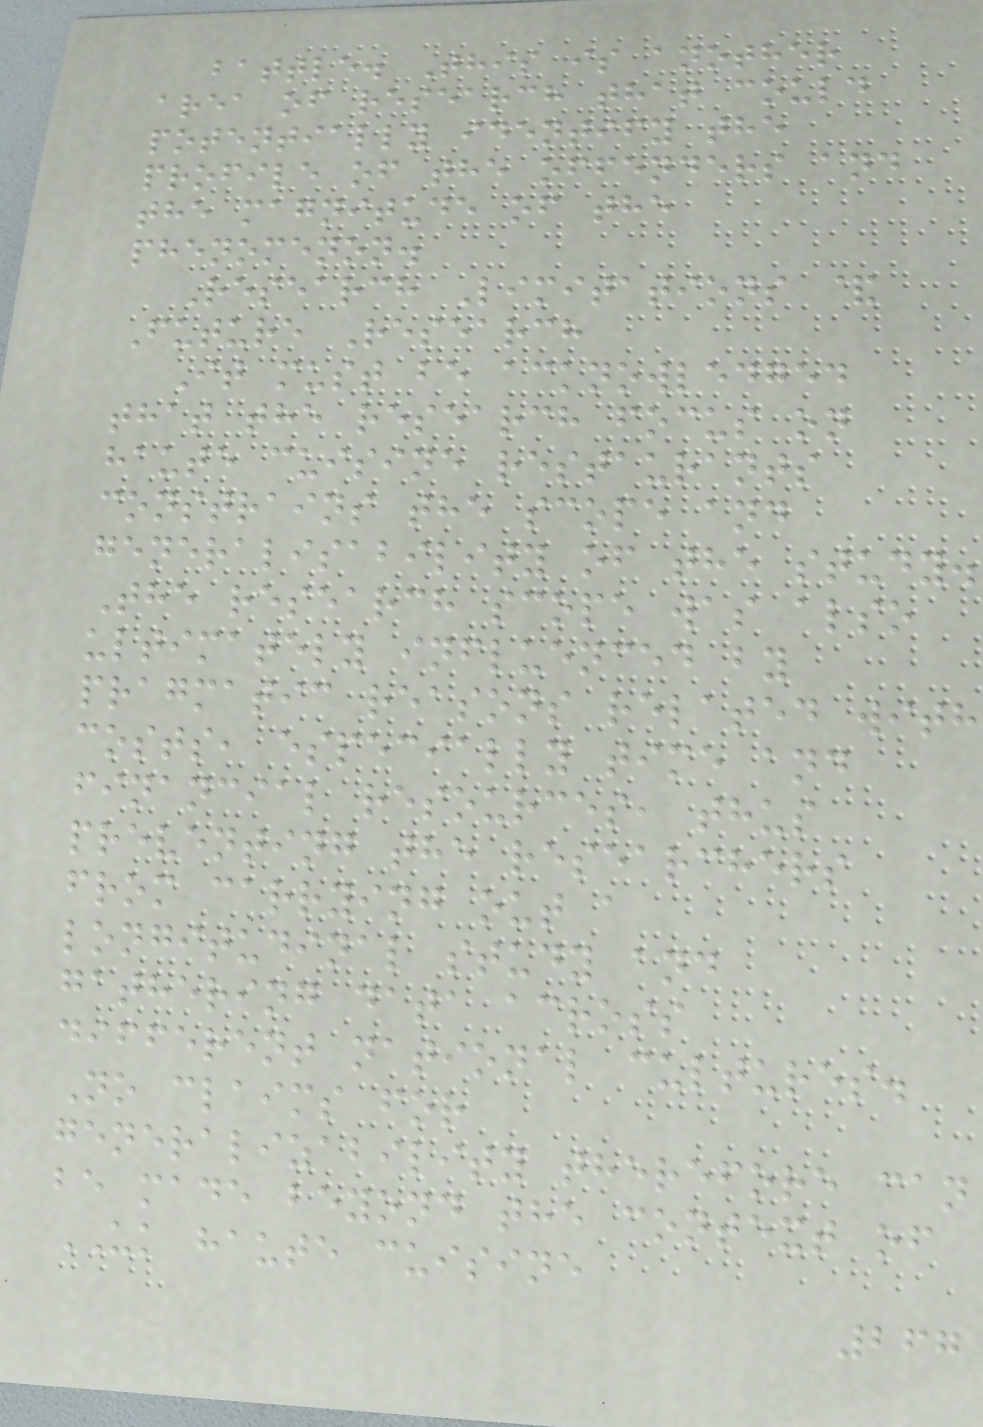battle. This is another
area of research that could
potentially identify the
profile of the offenders and
the magnitude of the
phenomenon.
Research Limitations &
Future Research
It must be acknowledged
that the research focus on
haute cuisine restaurants
constrains the scope and
generalisability of the study.
The research scope was also
ultimately influenced by
pragmatic reasons related with
costs, especially time and
financial resources, thus
preventing the researchers
from carrying out a
longitudinal study and
gathering data across
different national cultures.
No claims for
generalizability therefore can
be made beyond the context of
UK haute cuisine
267
